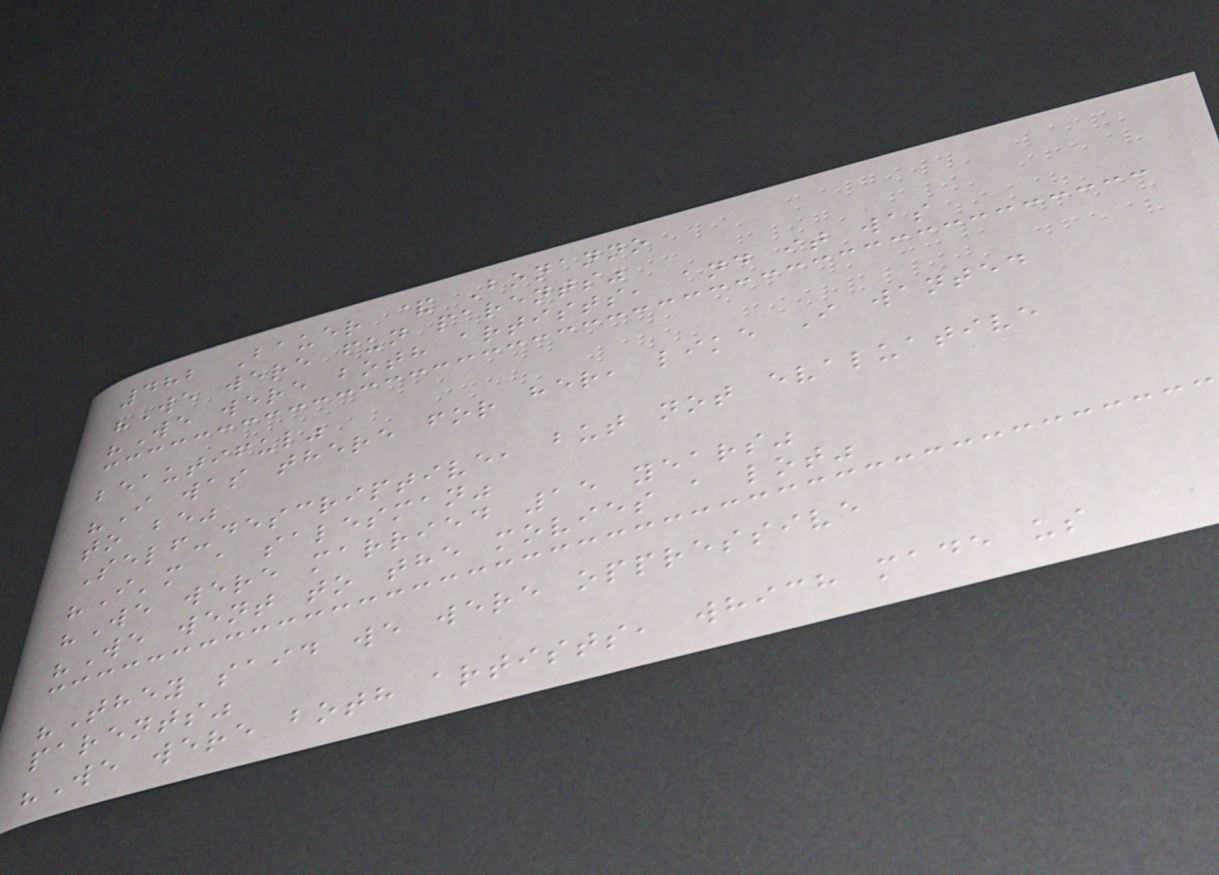482 Bauer & Bonanno
"We were fun parents"
"We were both artists, and it was
beautiful"
"I was there for her, like I wanted
to be"
Self-descriptive, but not evaluative
"I'm a salesman"
"We were married 15 years"
"We went to the movies a lot"
"They said we were oppressive
parents"
"We were both artists, which made us
